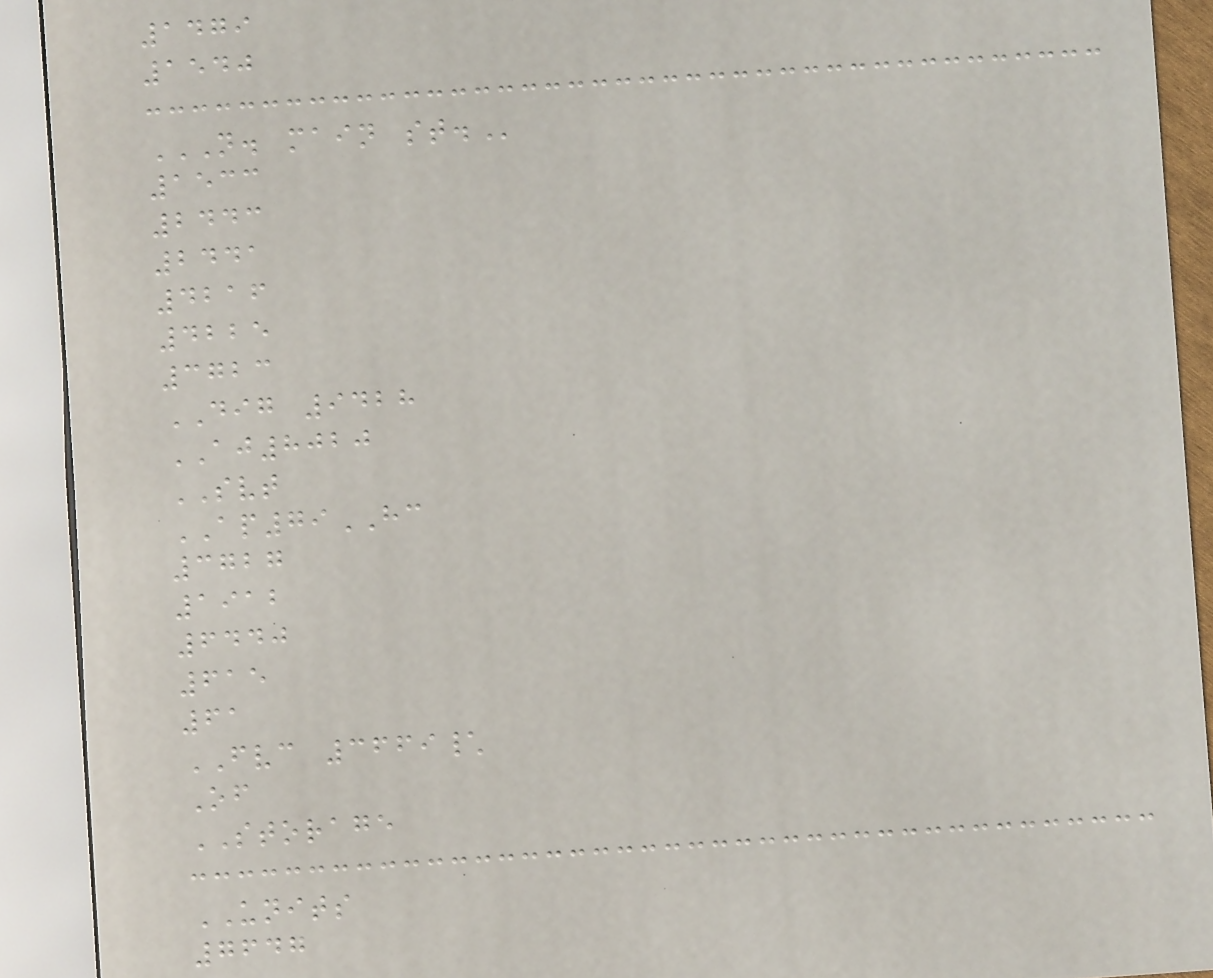1479
1540
N. MAIN ST.
1533
2443
2441
4216
4225
3723
DIG 9428
AJ8020
SVT
AP79HC
3727
1912
6440
615
61
FVC 3669\
Of
STORAGE
UNITS
7647
